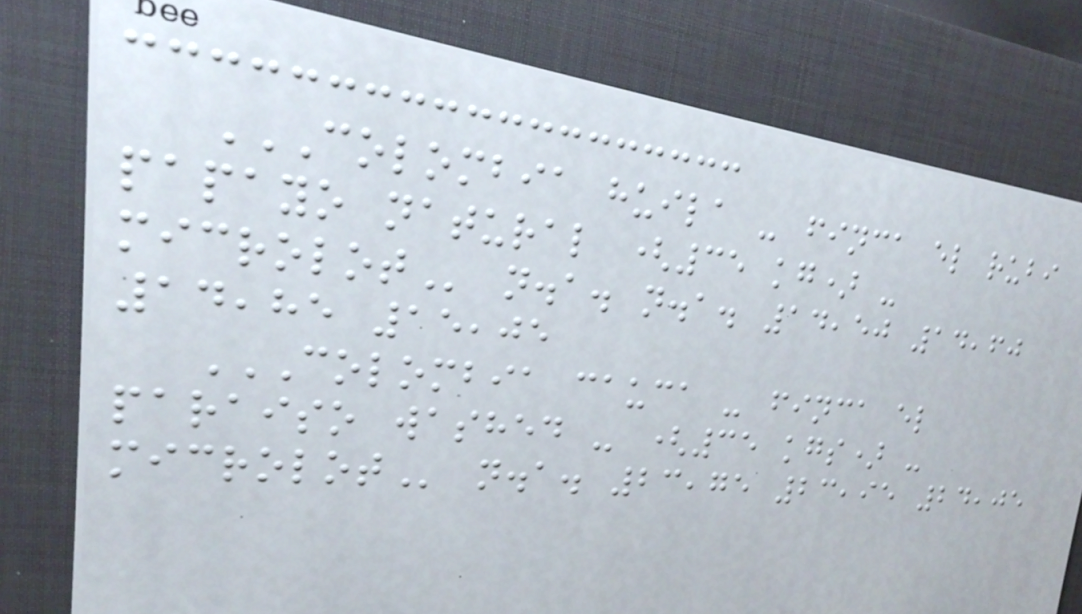COLOMBIA HUILA - FINCA EL RUBI
PAPAYO NATURAL (35 KG) -
MICROLOT n.a. n.a. 14,50 14,60
14,85 15,05
COLOMBIA CAUCA - FINCA EL
PARAISO WASHED - (35 KGS) -
MICROLOT n.a. 23,75 23,95 24,05
